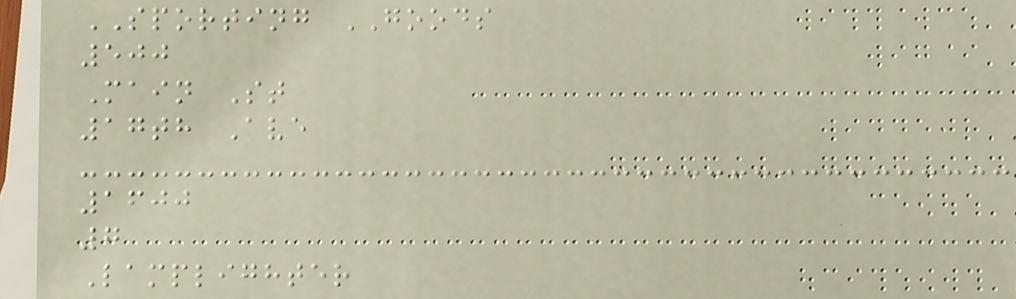SPORTING GOODS
500
Main St
17th Ave
1600
7
Lamplighter
